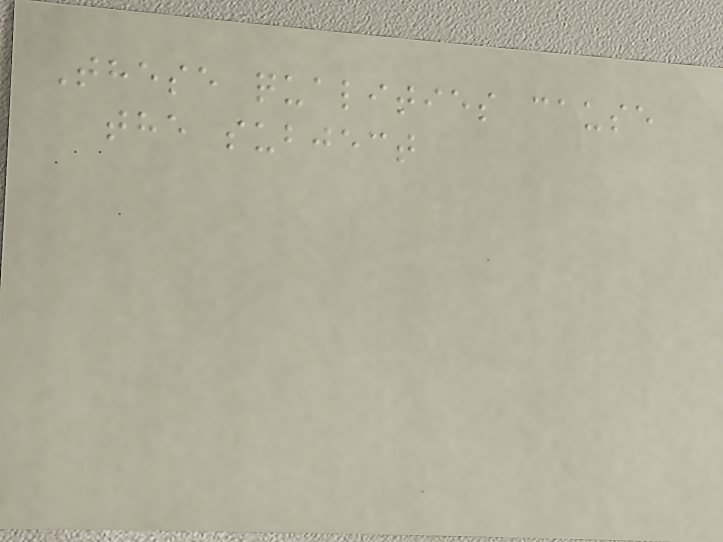These qualities cause
the subject
